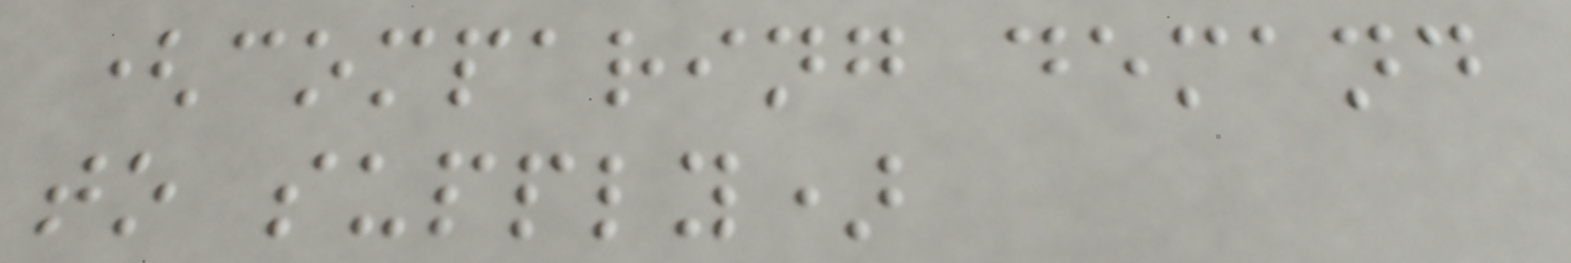(comparing demand
to supply)
